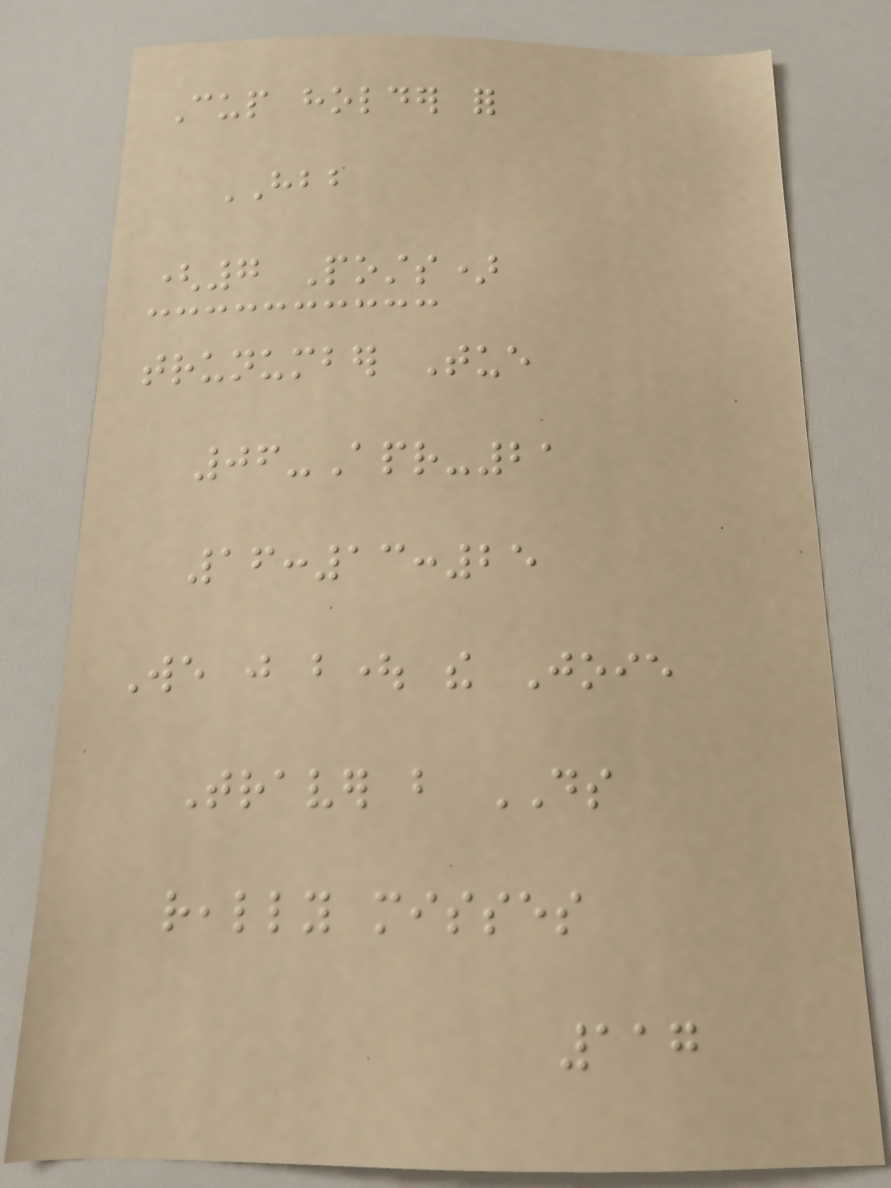Cup holder for
HBB
(7 Posts)
trunumber Tue
06-Apr-21
16:13:25
We just bought the Joie
Traver but DS
really misses
117
